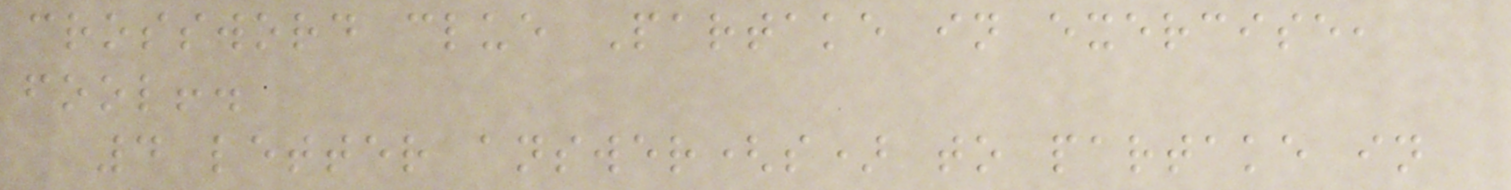crossword clue Partake in exercise,
fool!.
4 letter answer(s) to partake in
